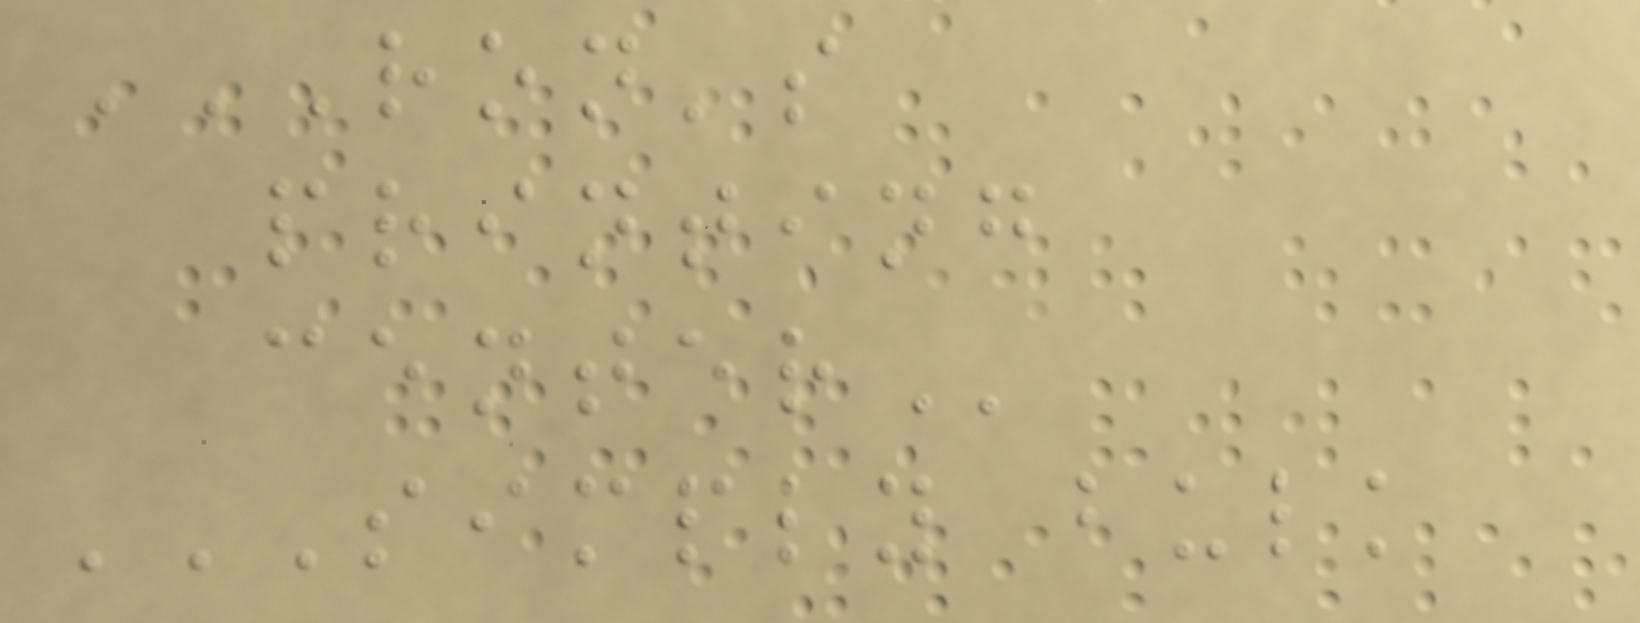RON'S
PRINTING
CENTER
SIMPLY BULK
